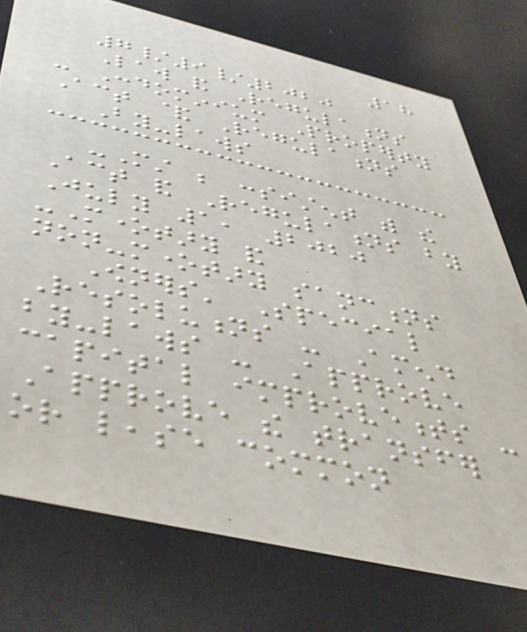18
7/9/2020
Law and Regulations
- Condominium Property
Act & Regulations
By-laws
-Must be consistent with the
Act and Regulations by
July 1, 2020
-Monetary and
non-monetary sanctions
Owners' Special
Resolutions - Amend
by-laws - Approve
capital improvements -
Approve the transfer
or lease common
